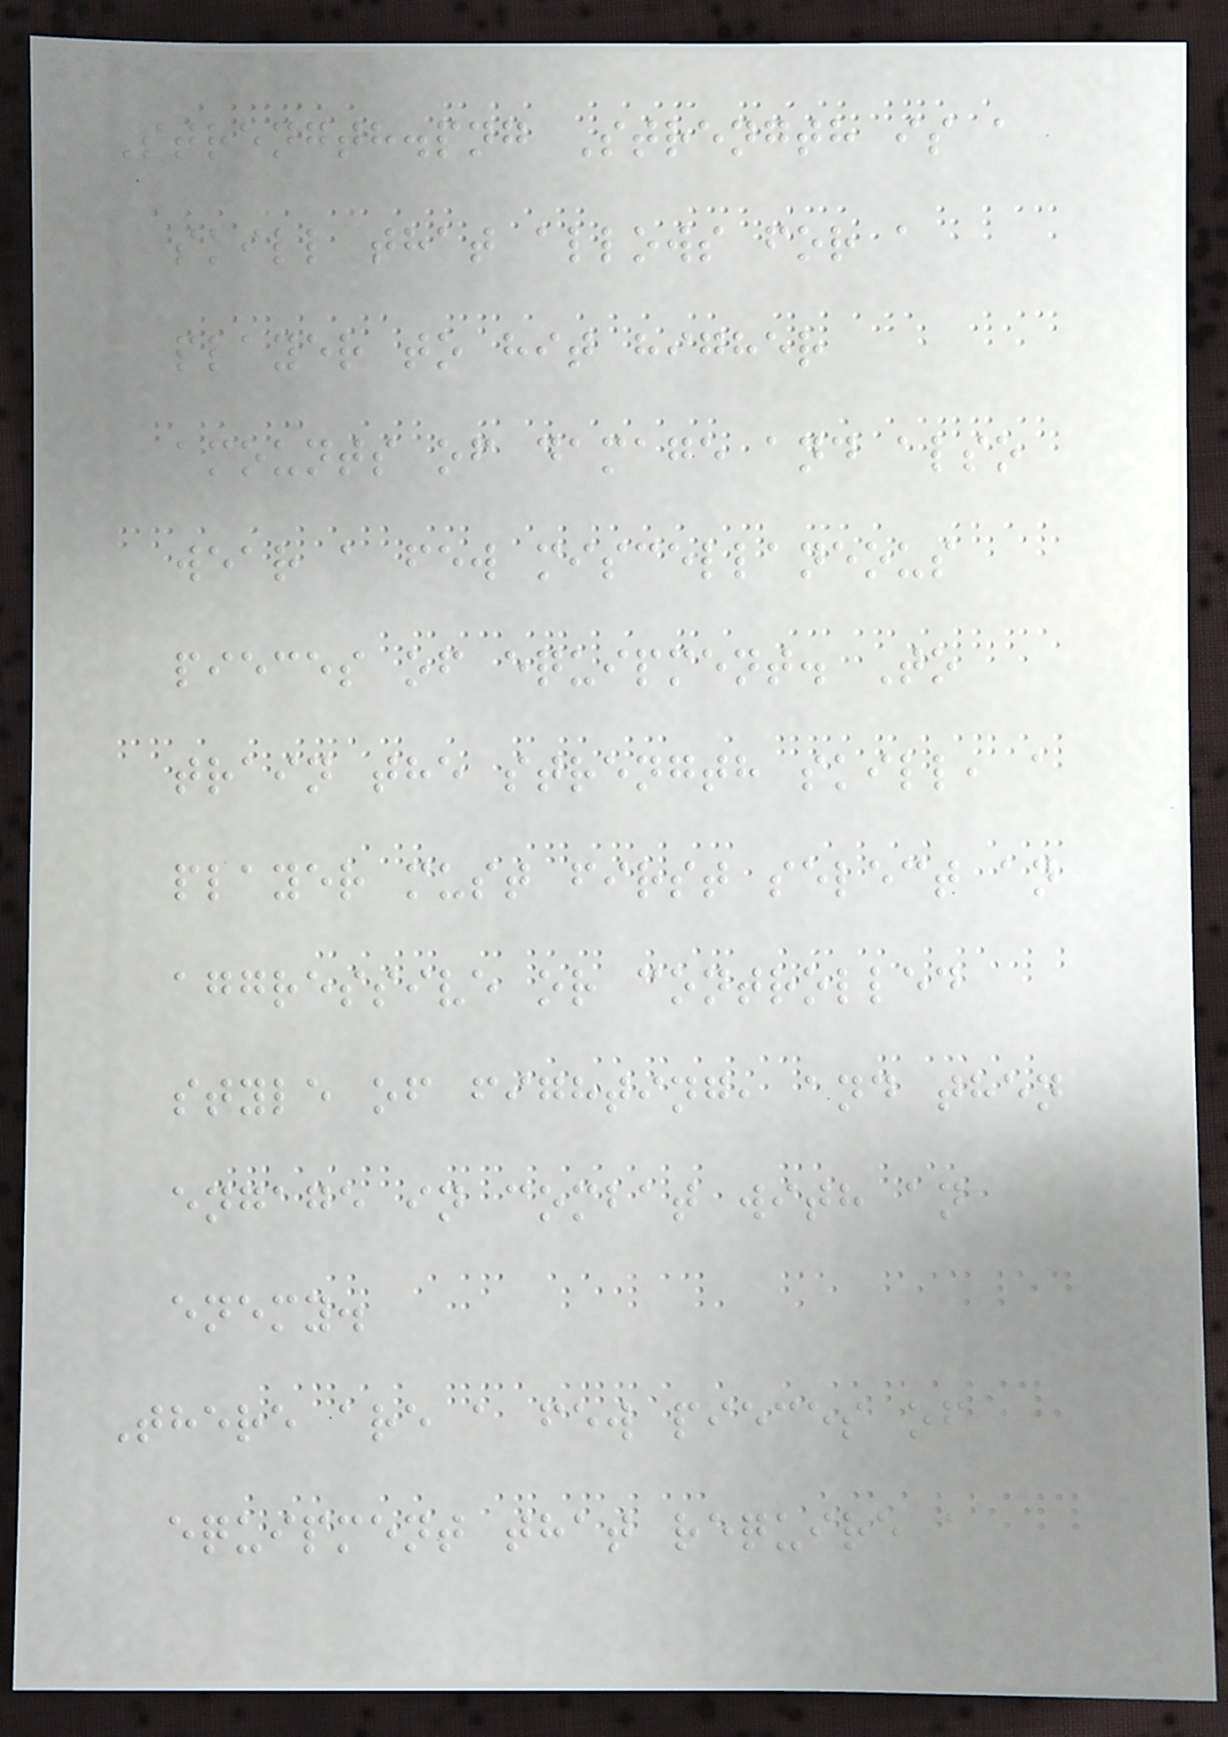Strength.png Strength is a
skill that allows for a
player to hit higher
amounts of damage and also
wear a few miscellaneous
pieces of equipment. To
train the strength skill, a
player must first select an
aggressive or controlled
style of fighting, and then
engage in combat with an
enemy.
There are a few pieces of
equipment that require a
